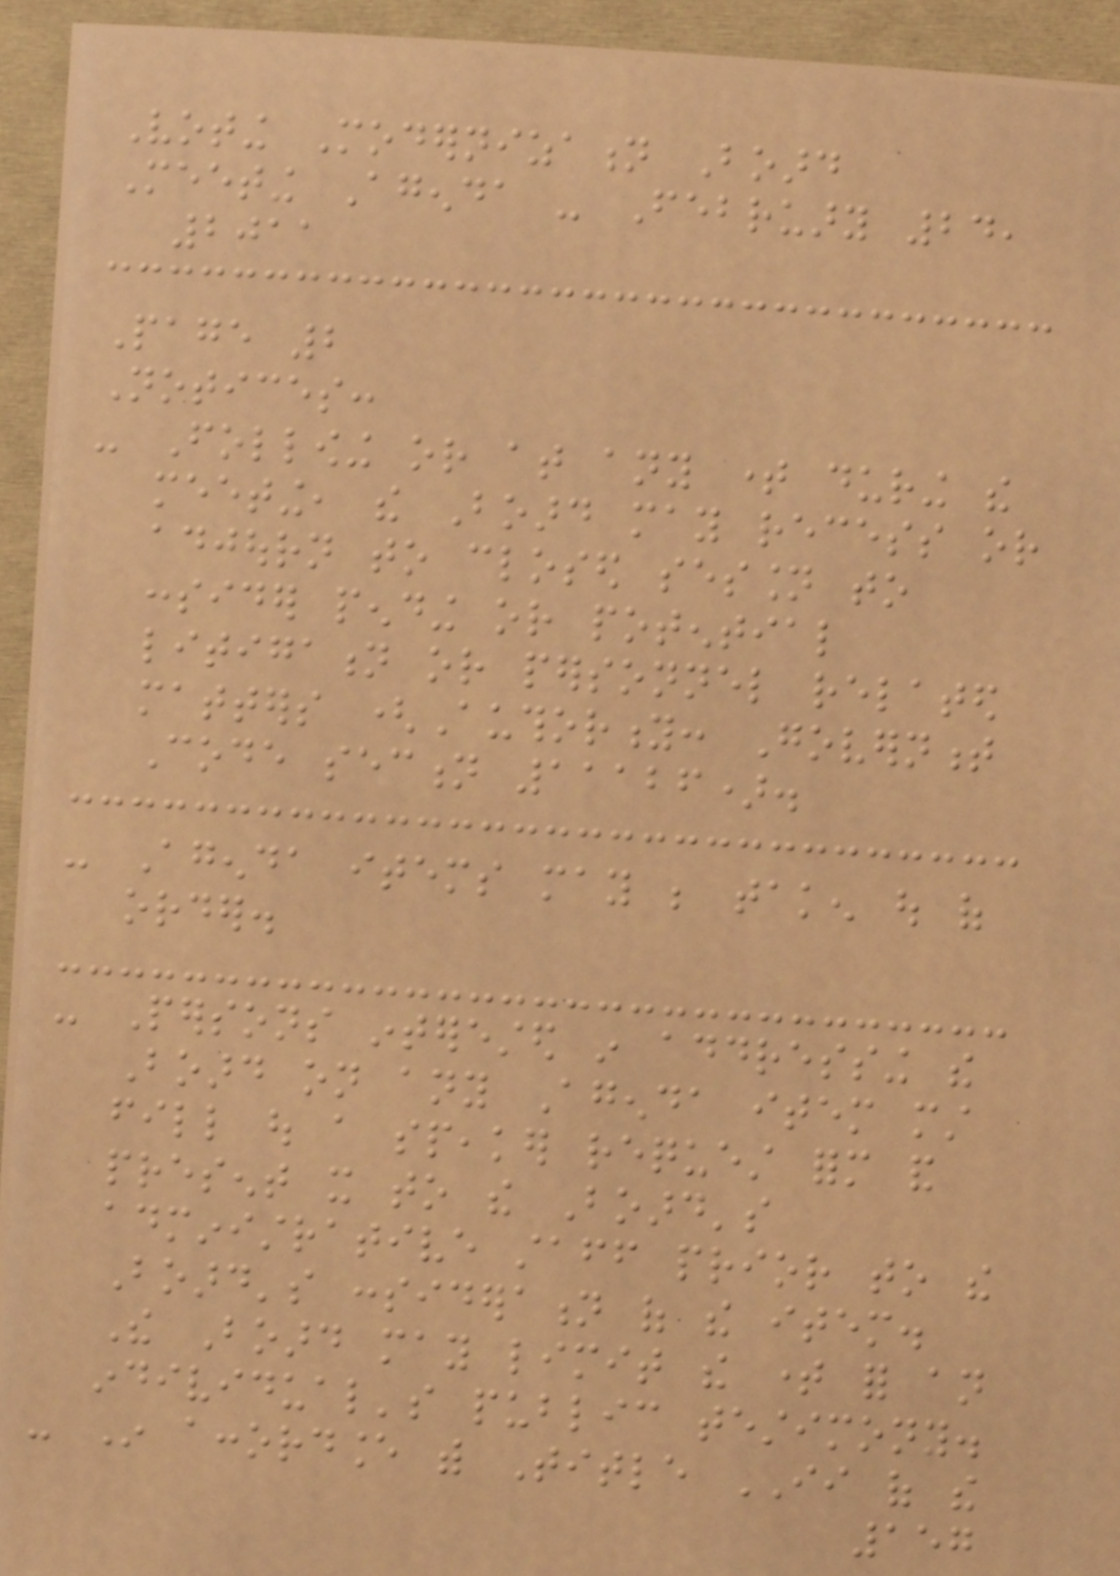Voting Modernization Board
Meeting Agenda - February 24,
2011
Page 2
Notices:
- Following or at any time during the
meeting, the Board may recess or
adjourn to closed session to
consider pending or potential
litigation or personnel related
matters (Authority: Government
Code section 11126).
- Agenda items may be taken out of
order.
- Persons interested in addressing the
Board on any Agenda item must
fill out a speaker request form and
present it to the Board's
administrative staff prior to the
Board's consideration of the item.
The Board may limit the time for an
individual's public testimony.
- In accordance with Title II of the
157
